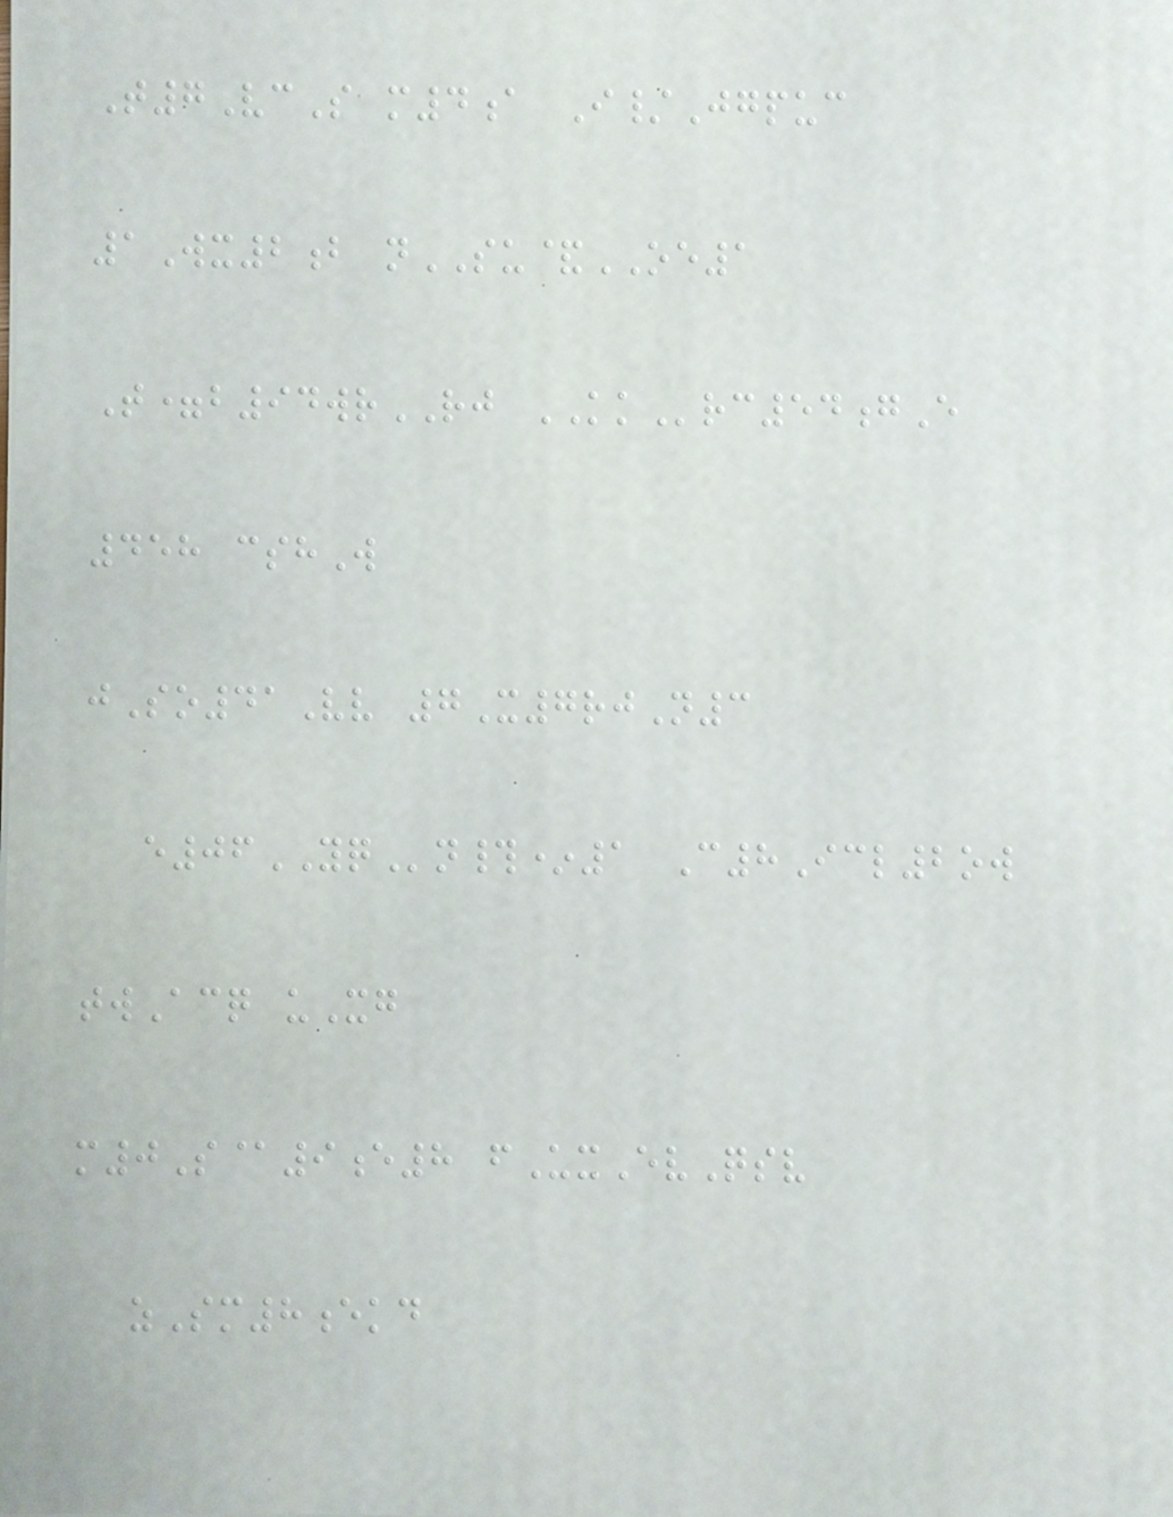T7VcS m4a I/Jgpuc
1Wx2b nSU&OE1
T=b94wrRJ KKrc54gE
458 cshW
jSo41Vv 7X7rjN3
e06YQn#*1 C8Icl2ow
twAcq uXg
m0S@9e8 fUxEvQsv
zSm8ekd
